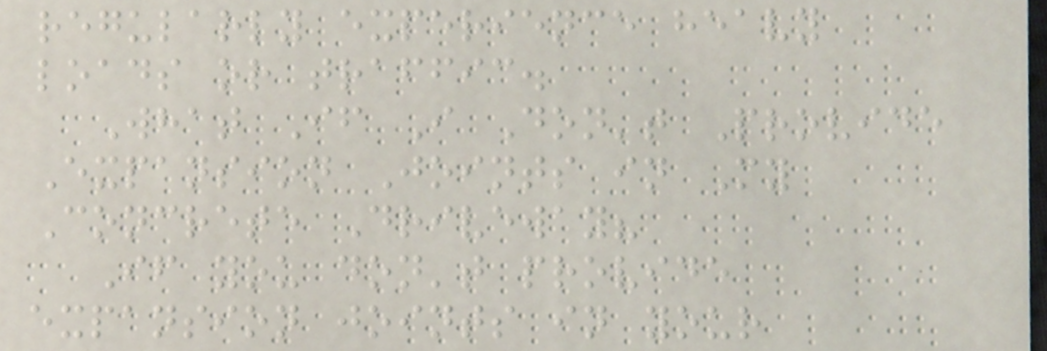regularly experience heavy
loads or traffic.
What If I Don't Provide
Expansion Joints in My
Concrete Driveway?
If you don't provide
expansion joints in your
